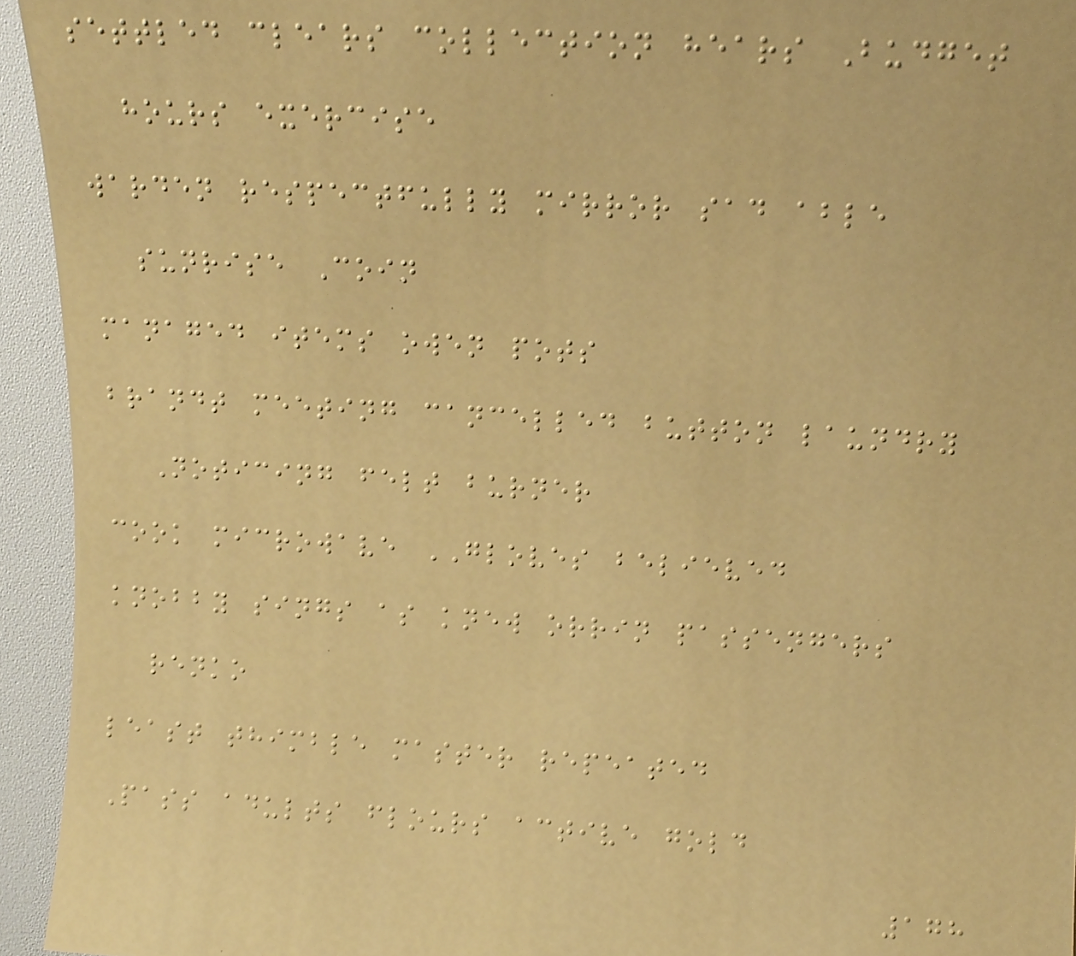settled clears collection hears Budget
hours exercise
warden respectfully mirror sad able
sunrise Coin
managed items owen pots
brandt meeting cancelled button laundry
Noticing felt burner
cook microwave GLOVES believed
knobby sings as knew orrin passengers
renko
least thimble master repeated
Pass adults flours active gold
178
